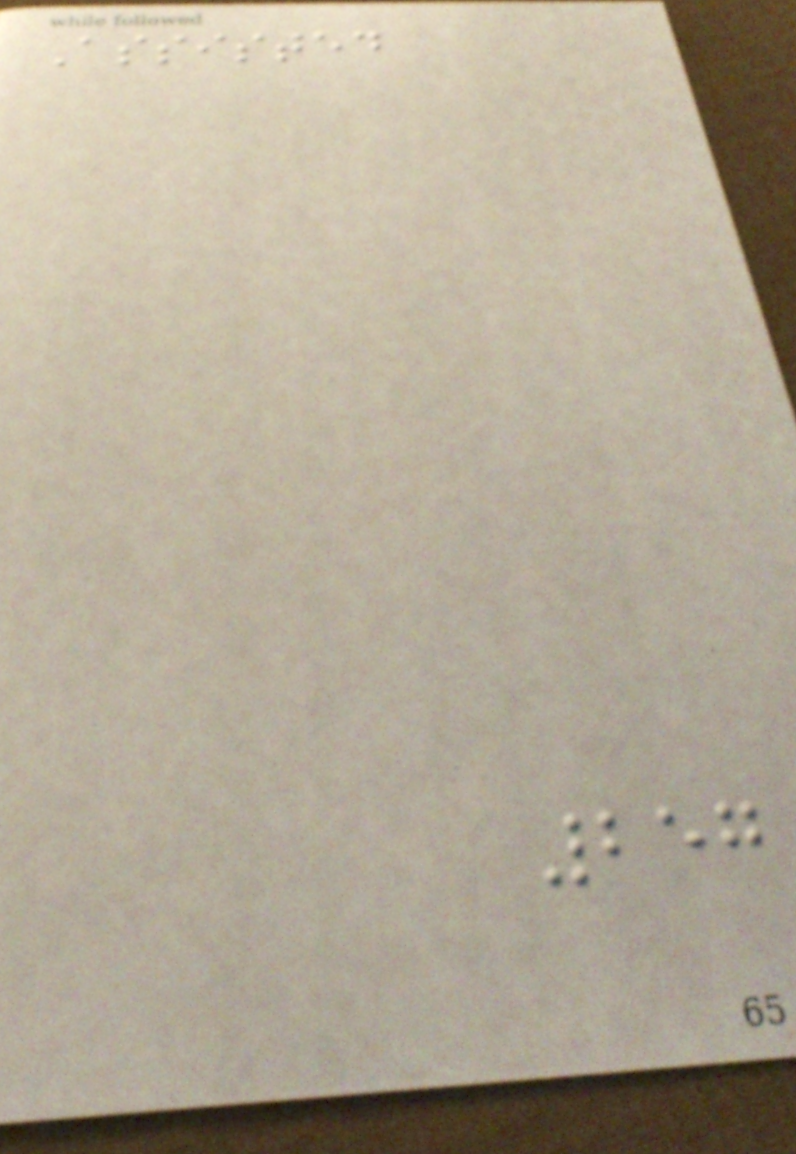Assisted
257
